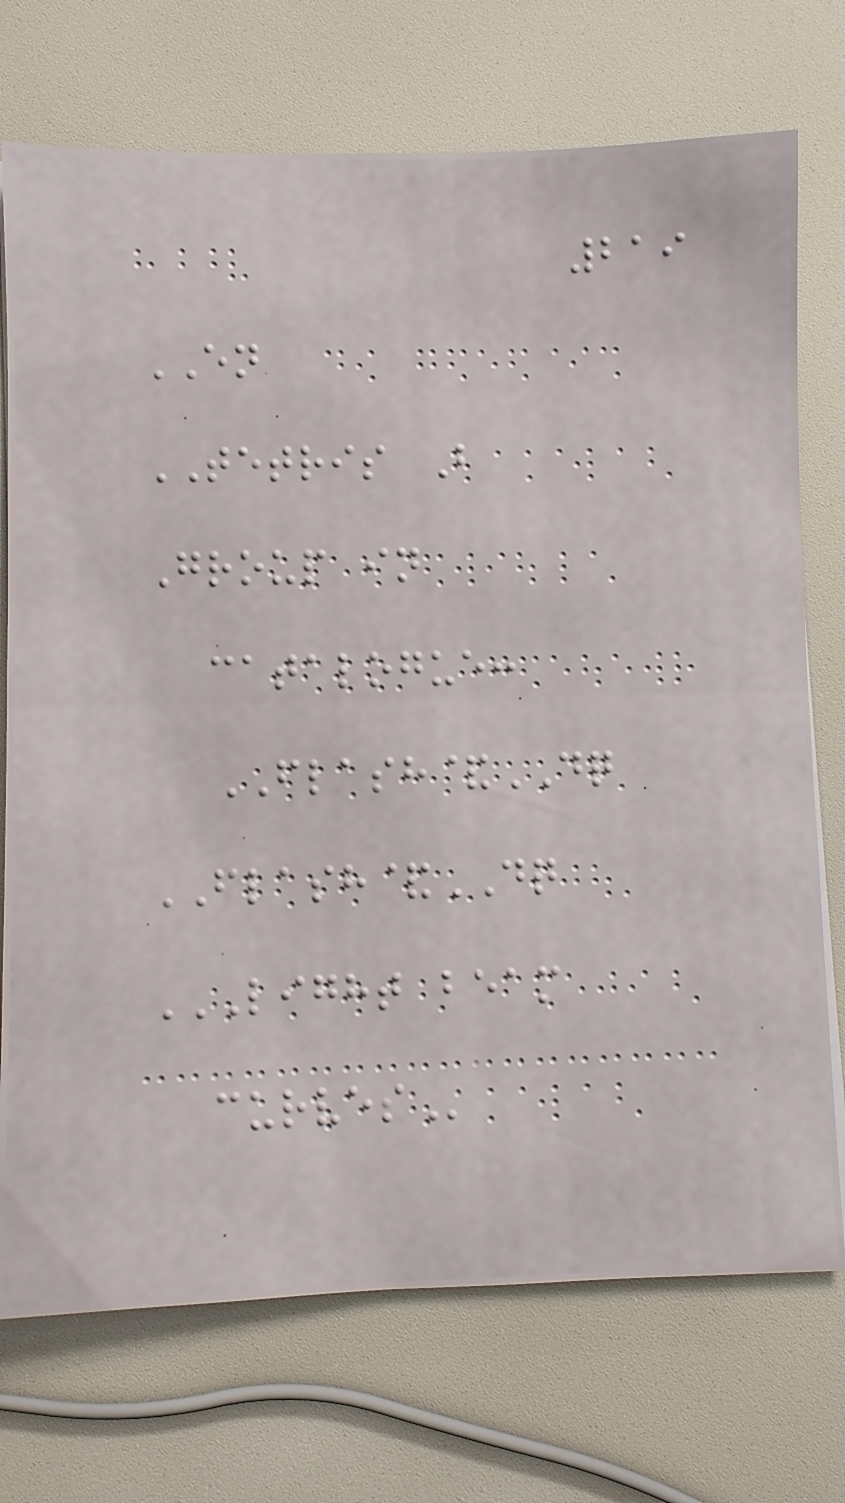219
EN
TETRIS B
Group in
catalogue:
FLASH&DQ
FLASH&DQ
LIGHT BEAM
CURVES
